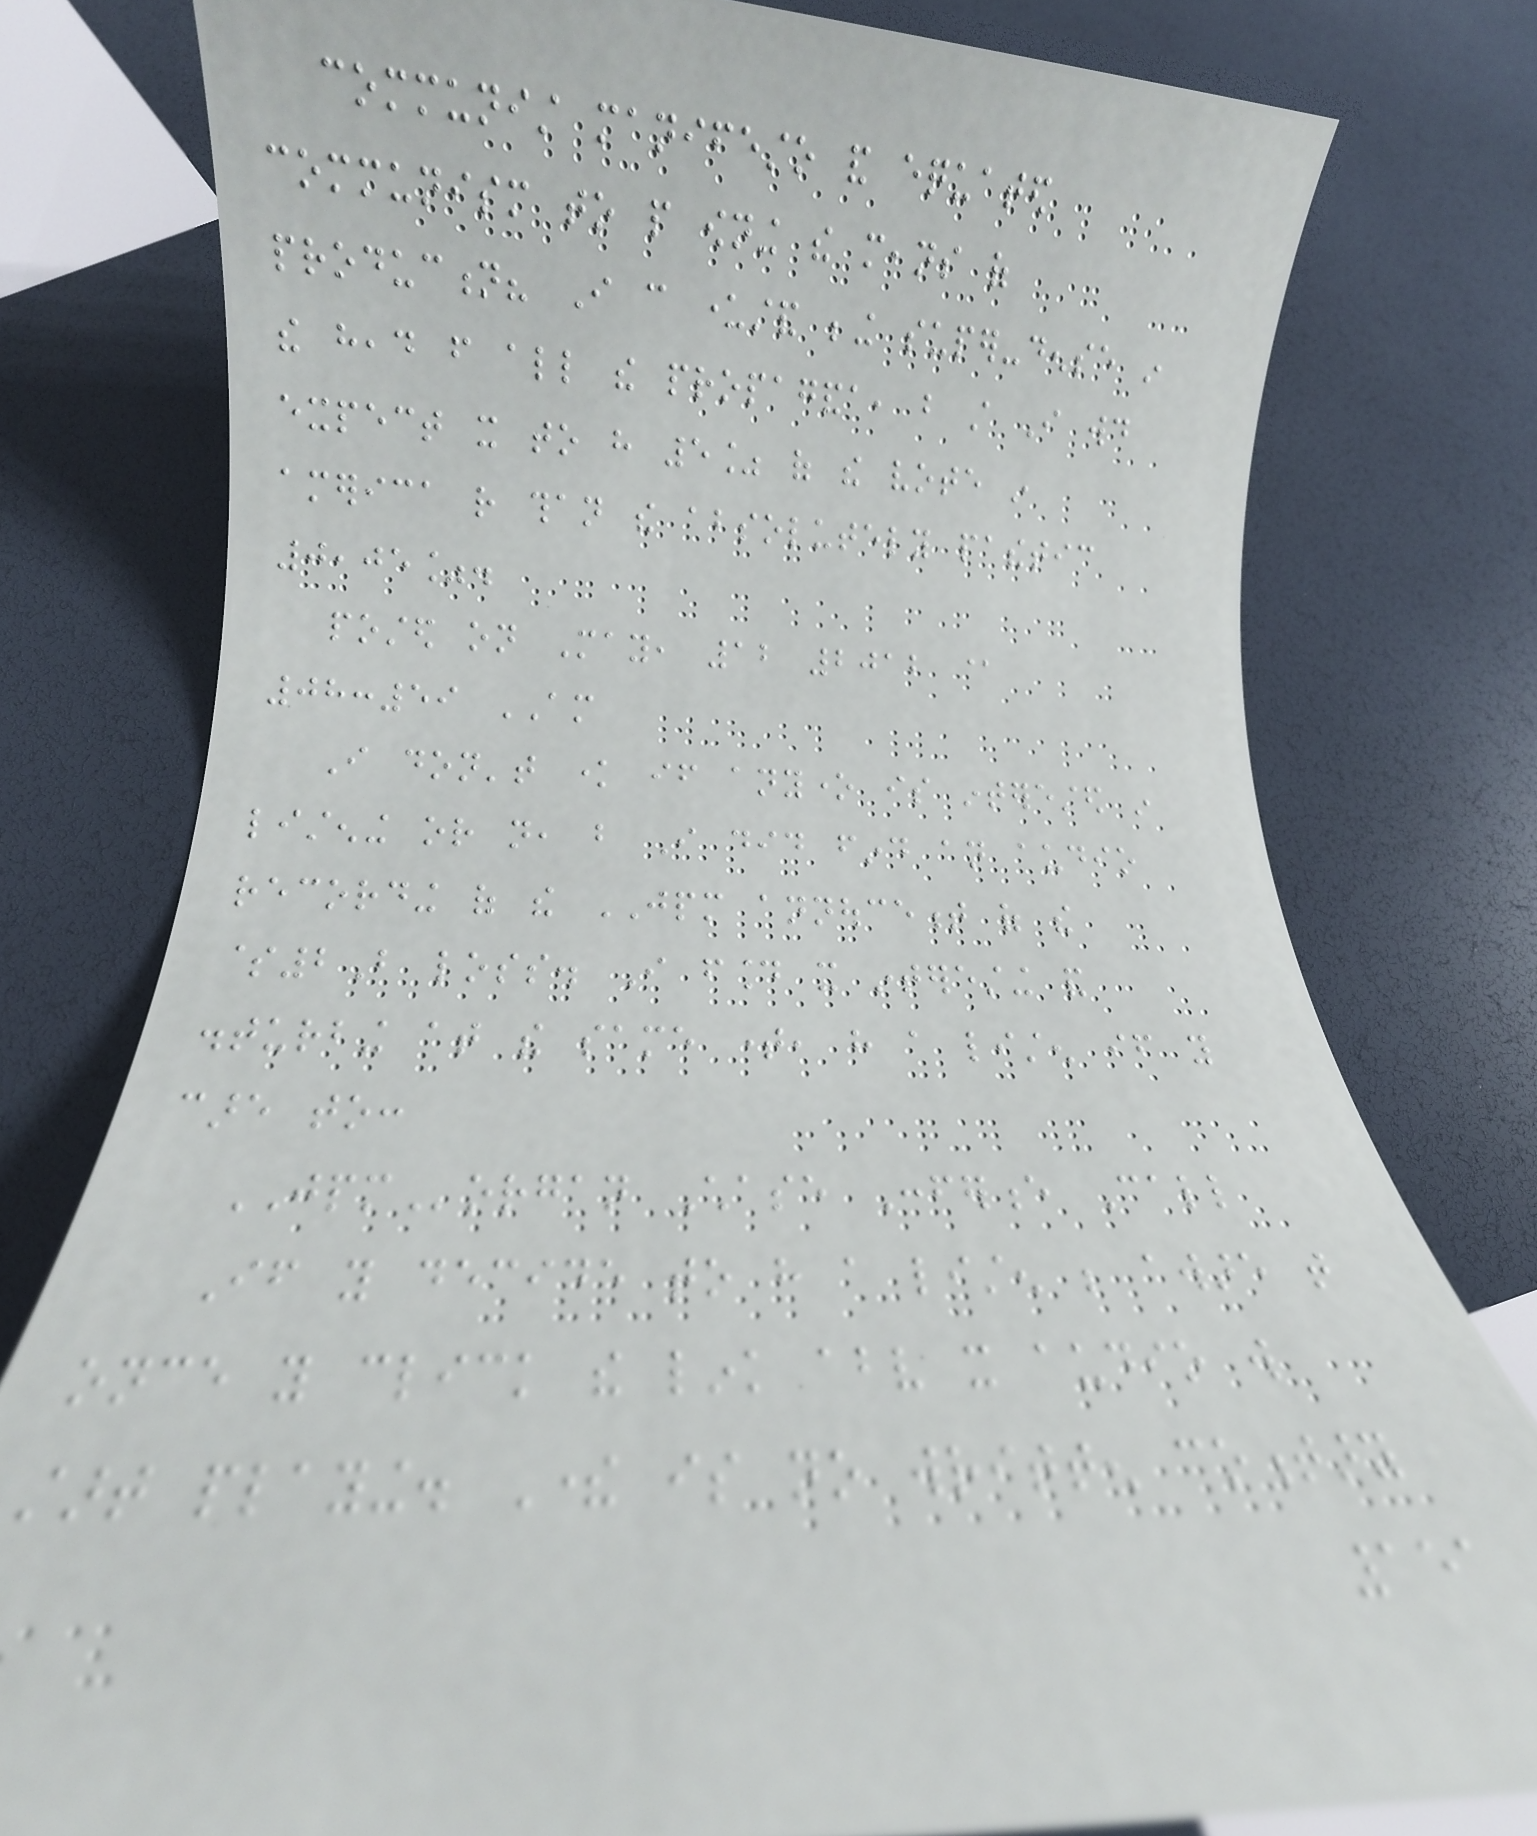communist manifesto and equated
communism to people owning the means of
production? I can understand being super-dense in
the head from all the propaganda, but still I would
expect it to have 5% of the vote in
america rather than the absolutely pathetic
0,05%.
posted on May, 12 2012 @
08:59 AM
I don't know if anyone is interested in
listening or not, but I did find an audio
recording of the JPM annoucement of the
$2B loss. I found it interesting and
disturbing at the same time, have a listen if you
care to:
JPMorgan Chase Conference Call
If you decide to have a listen be aware that
once you click the link above it audio will
start playing. There is no written comentary
151
